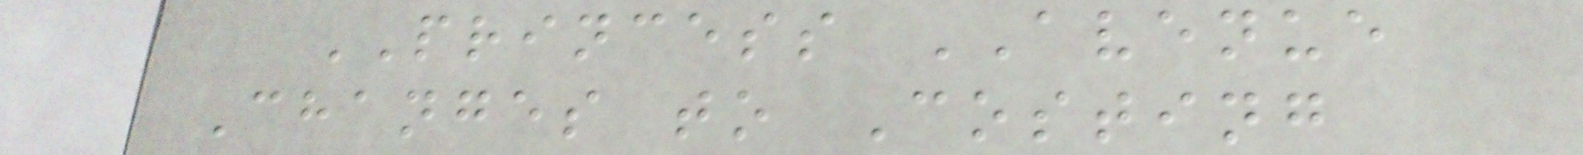PRINCESS AVENUE
Changes to Costing
